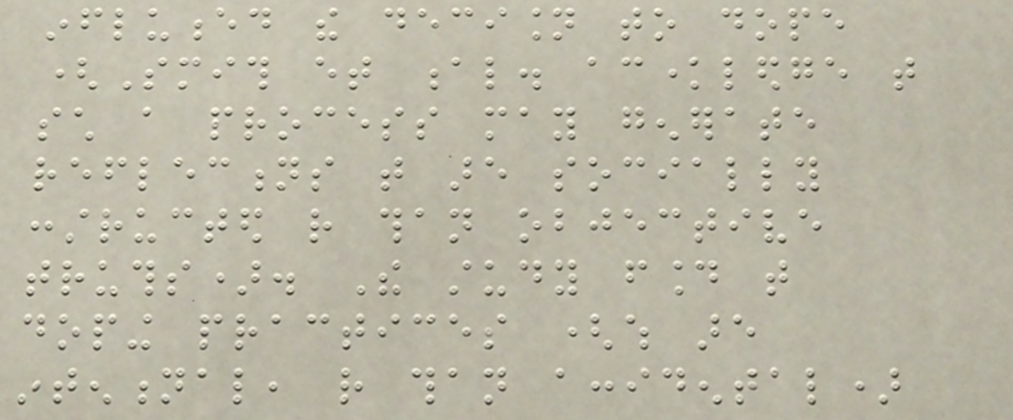influenced the decision to dope
(Smith et al. acknowledge that
such a process may generate
reflections that are socially
constructed rather than objective
truths). The study found that
doping practices (which are
intentional, rather than accidental)
